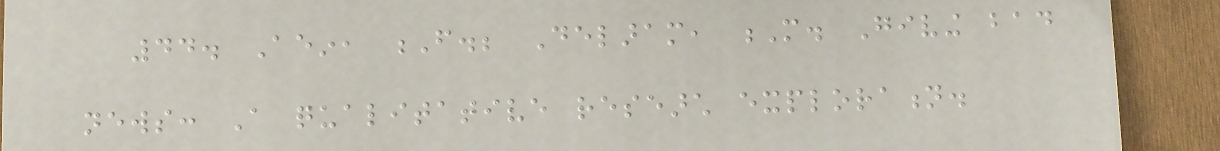44. Aein, F.; Delaram, M. Giving bad
news: A qualitative research exploration.
